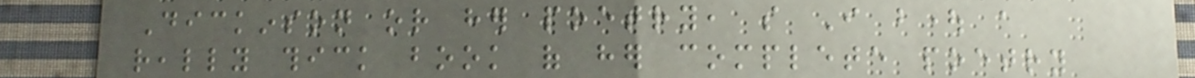Dickinson or her poetry, so I bought a
really thick book of her complete poetry
